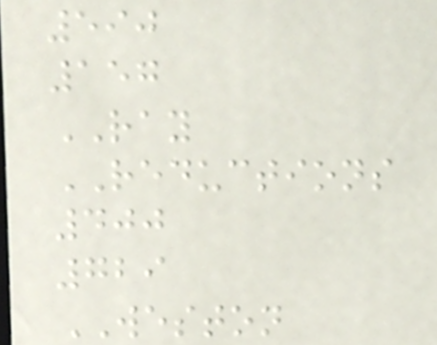590
157
RAY
REDUCTIONS
400
729
WESTON
